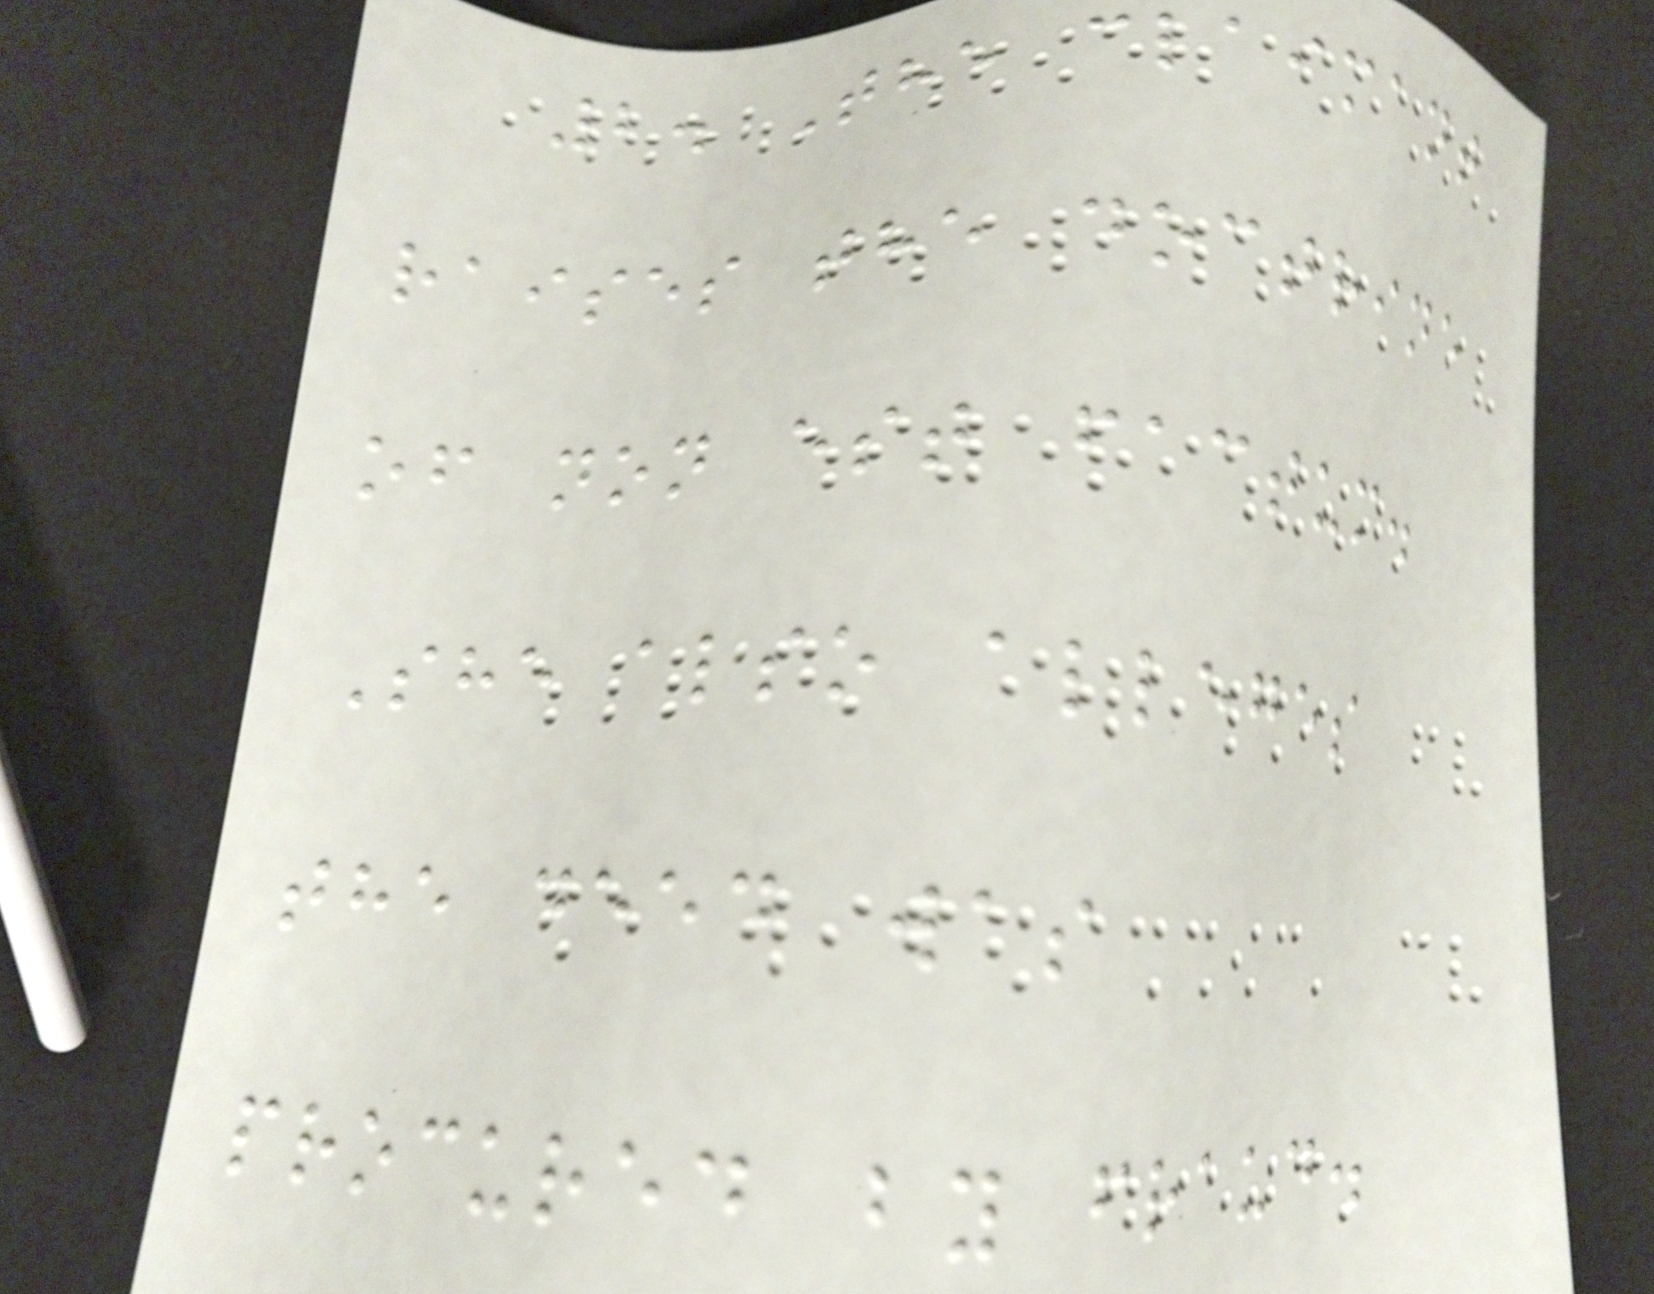2. The claimant
raises the doctrine
of non est factum.
She also alleges
the deed was
procured by fraud.
